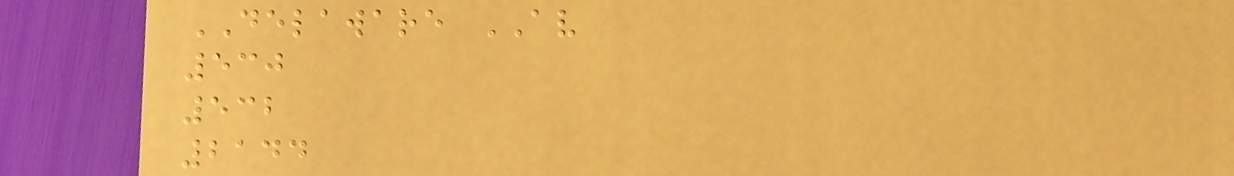DELAWARE AV
530
532
2144
